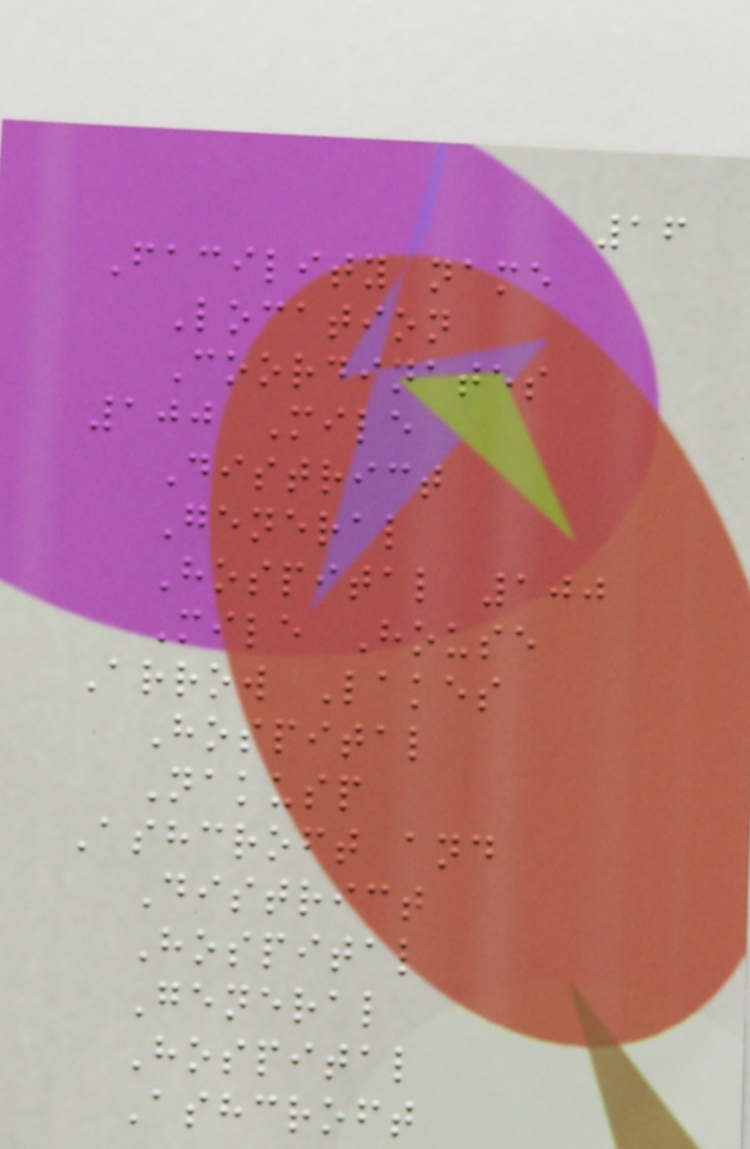16
Facility name
Location
Coordinates
100 Mile
District
General
Hospital 100
Mile House
Arrow Lakes
Hospital
Nakusp
Ashcroft and
District
Hospital
General
Hospital
Ashcroft
